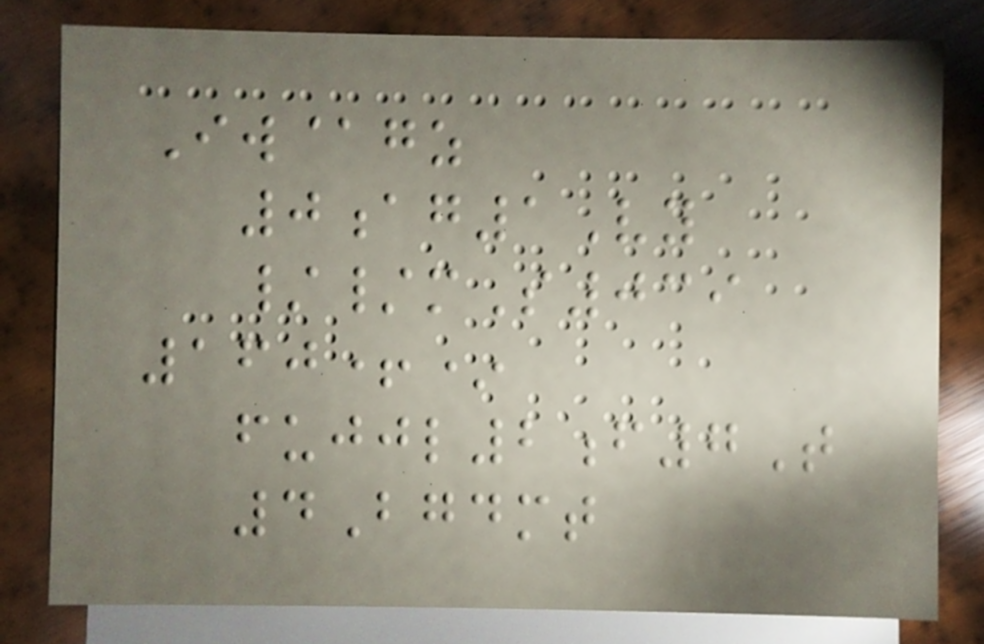Iw@gz
0ag1Vy
//mS039
160+*
fujjl2f7T
4Bgdmt
